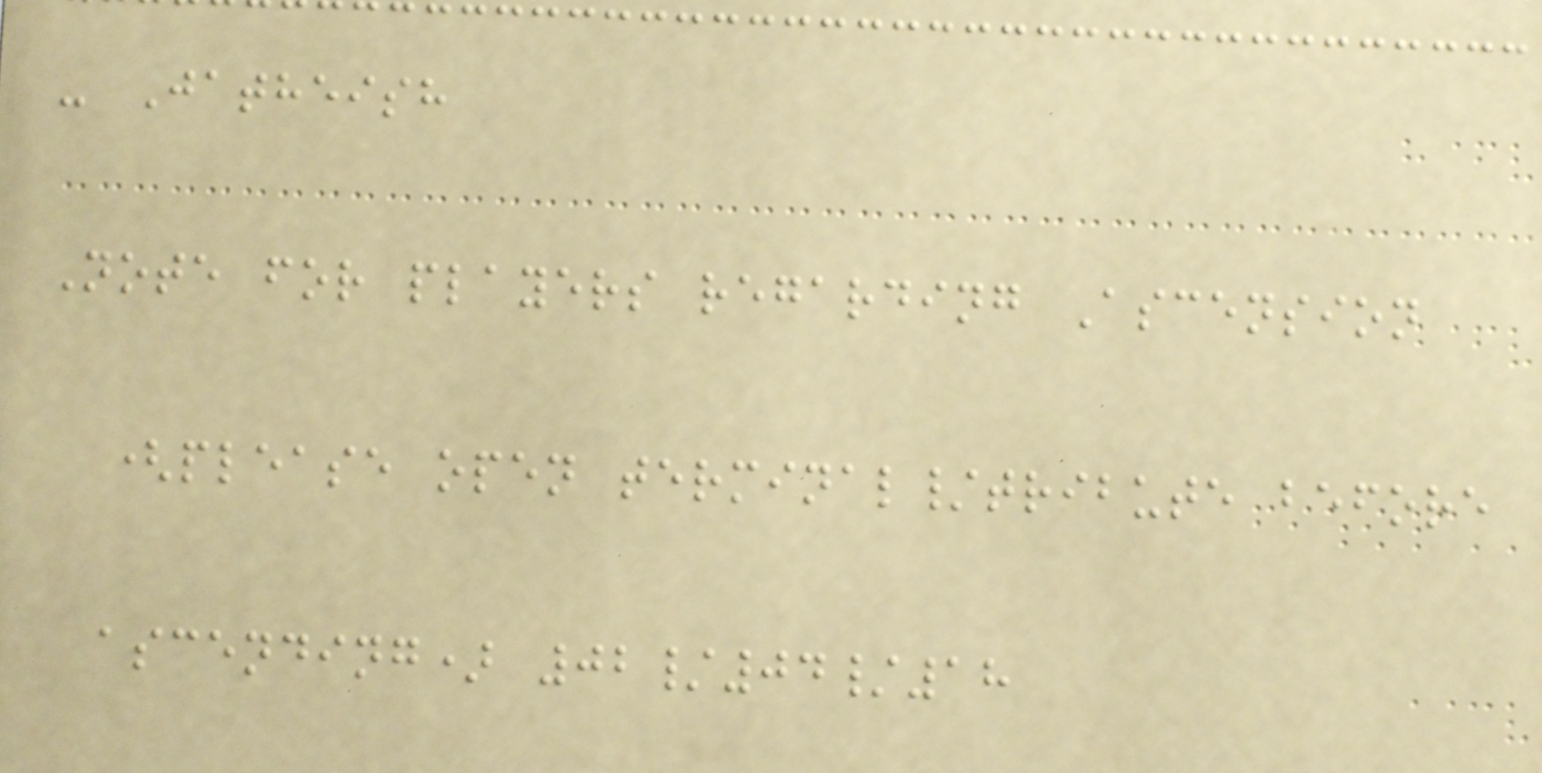- Jatheish
Note for players regarding Ascension
(please open terminal/tribute before
ascending) 02/04/18
